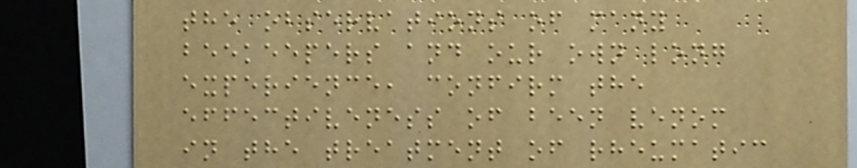the observations of many
beekeepers and our own long
experience, confirm the
effectiveness of been venom
in the treatment of rheumatic
